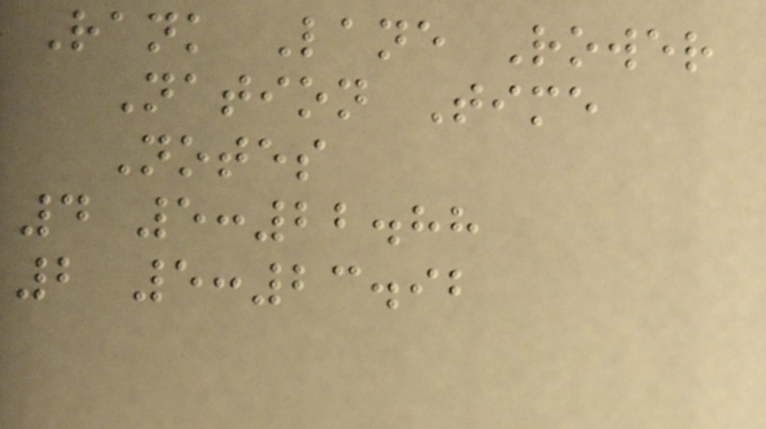Rank Lane Rower
Nation Time
Notes
4 5:22.88
2 5:23.92
